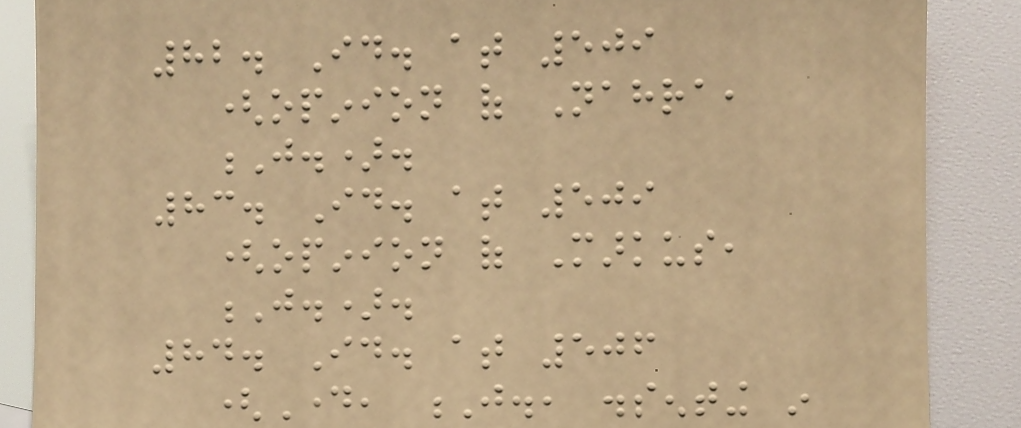82. Id. at 509
(opinion of Nahra,
J.).
83. Id. at 509
(opinion of Markus,
J.).
84. Id. at 506
(Day, J., dissenting in
